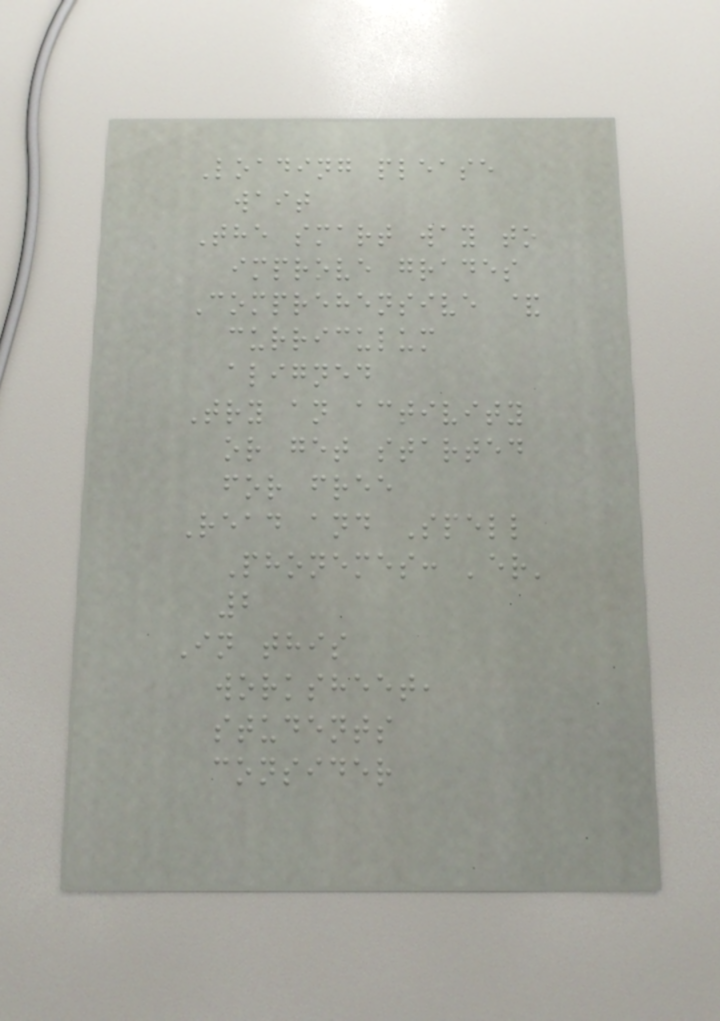Loading please
wait
The smart way to
improve grades
Comprehensive &
curriculum
aligned
Try an activity
or get started
for free
Read and Spell
Phonemes: 'er'
2
In this
worksheet,
students
consider
